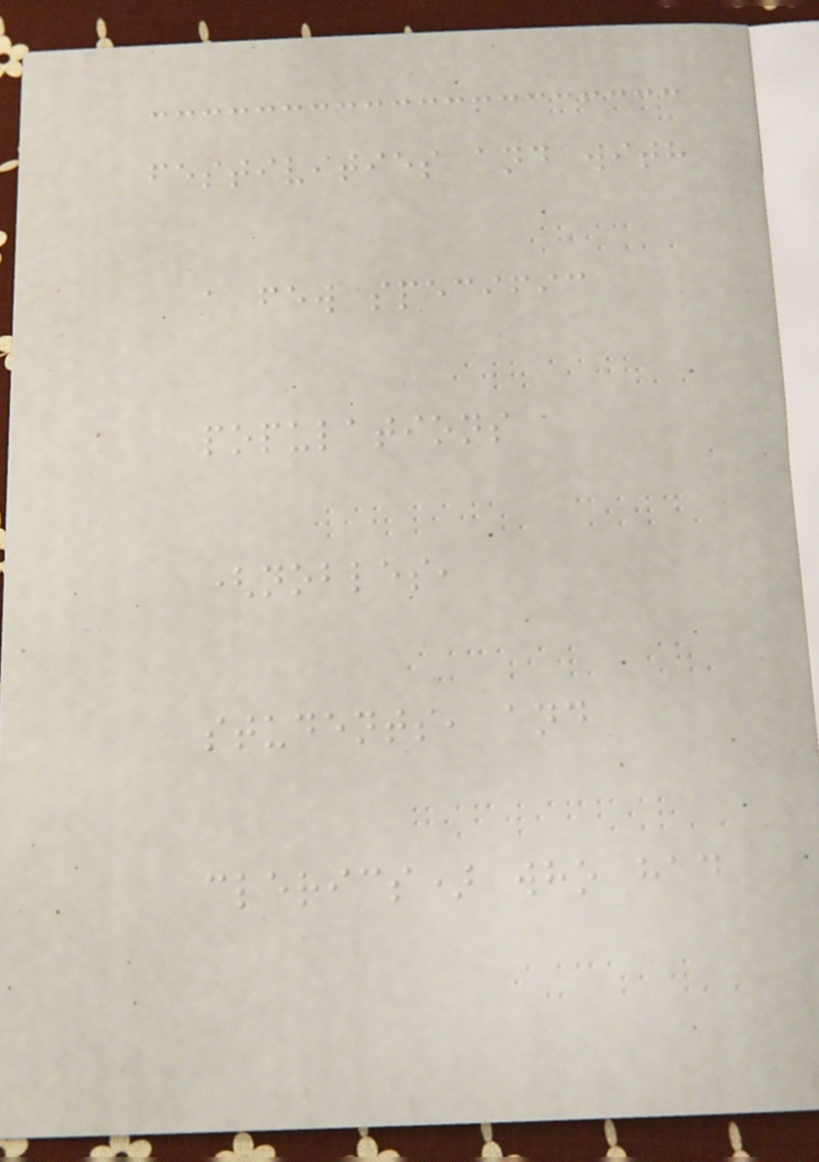festivities and with
a few specific
populations
(nobles,
students, and
clerics) who had
